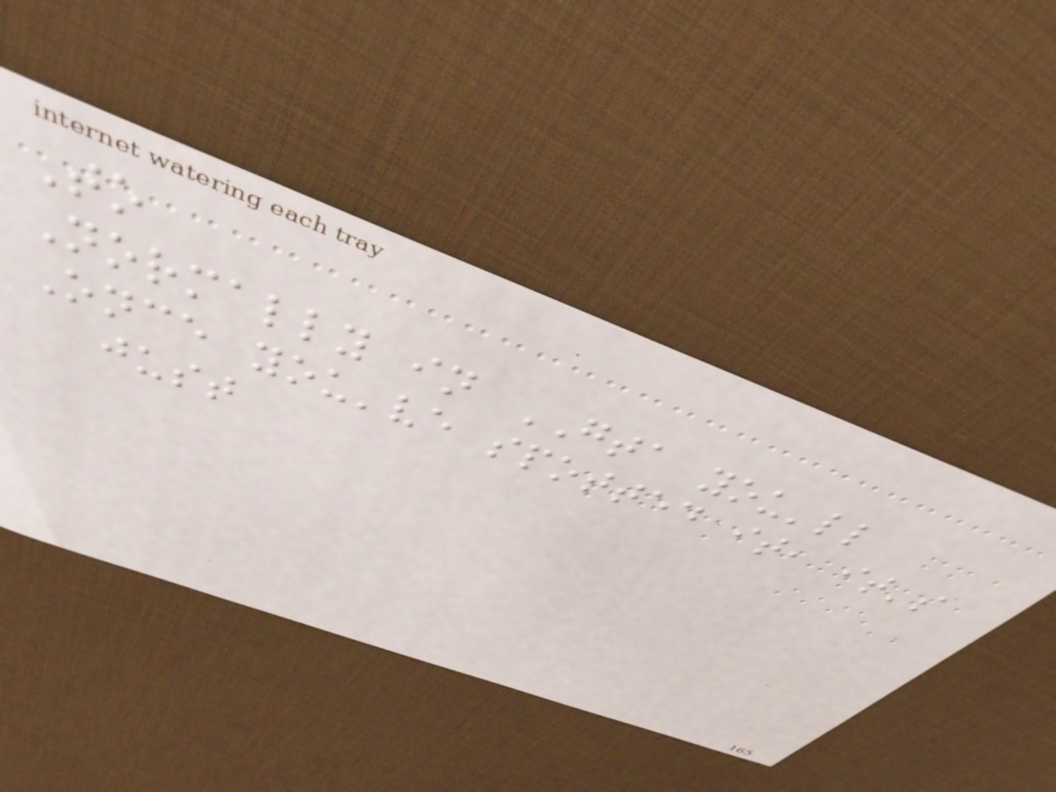To
Normally in GTA you'll
Once you've spotted it, it's
just
